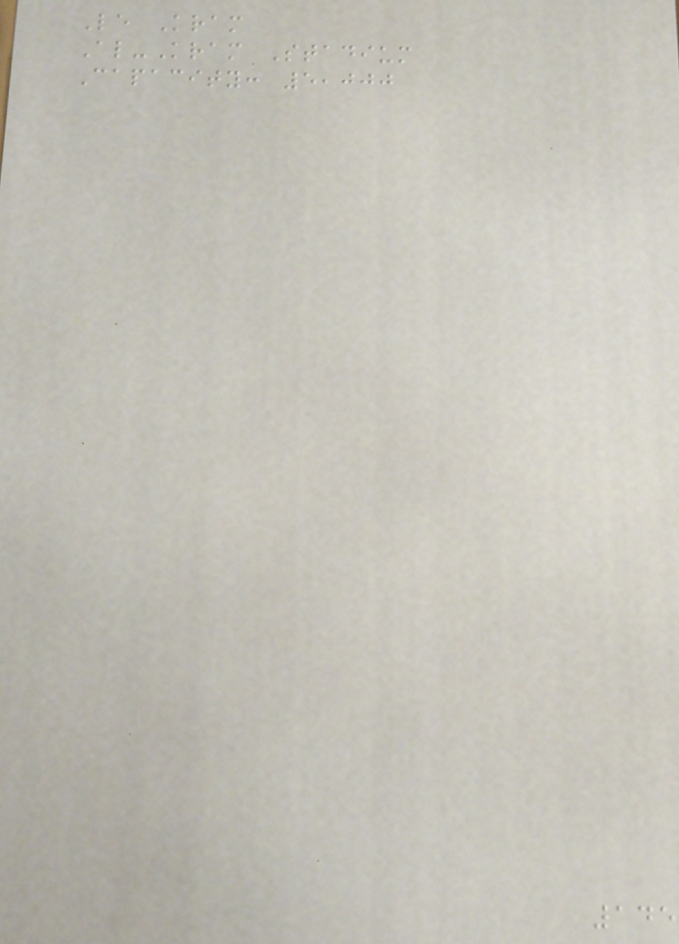Le Kram
Al-Kram Stadium
Capacity: 5,000
145
